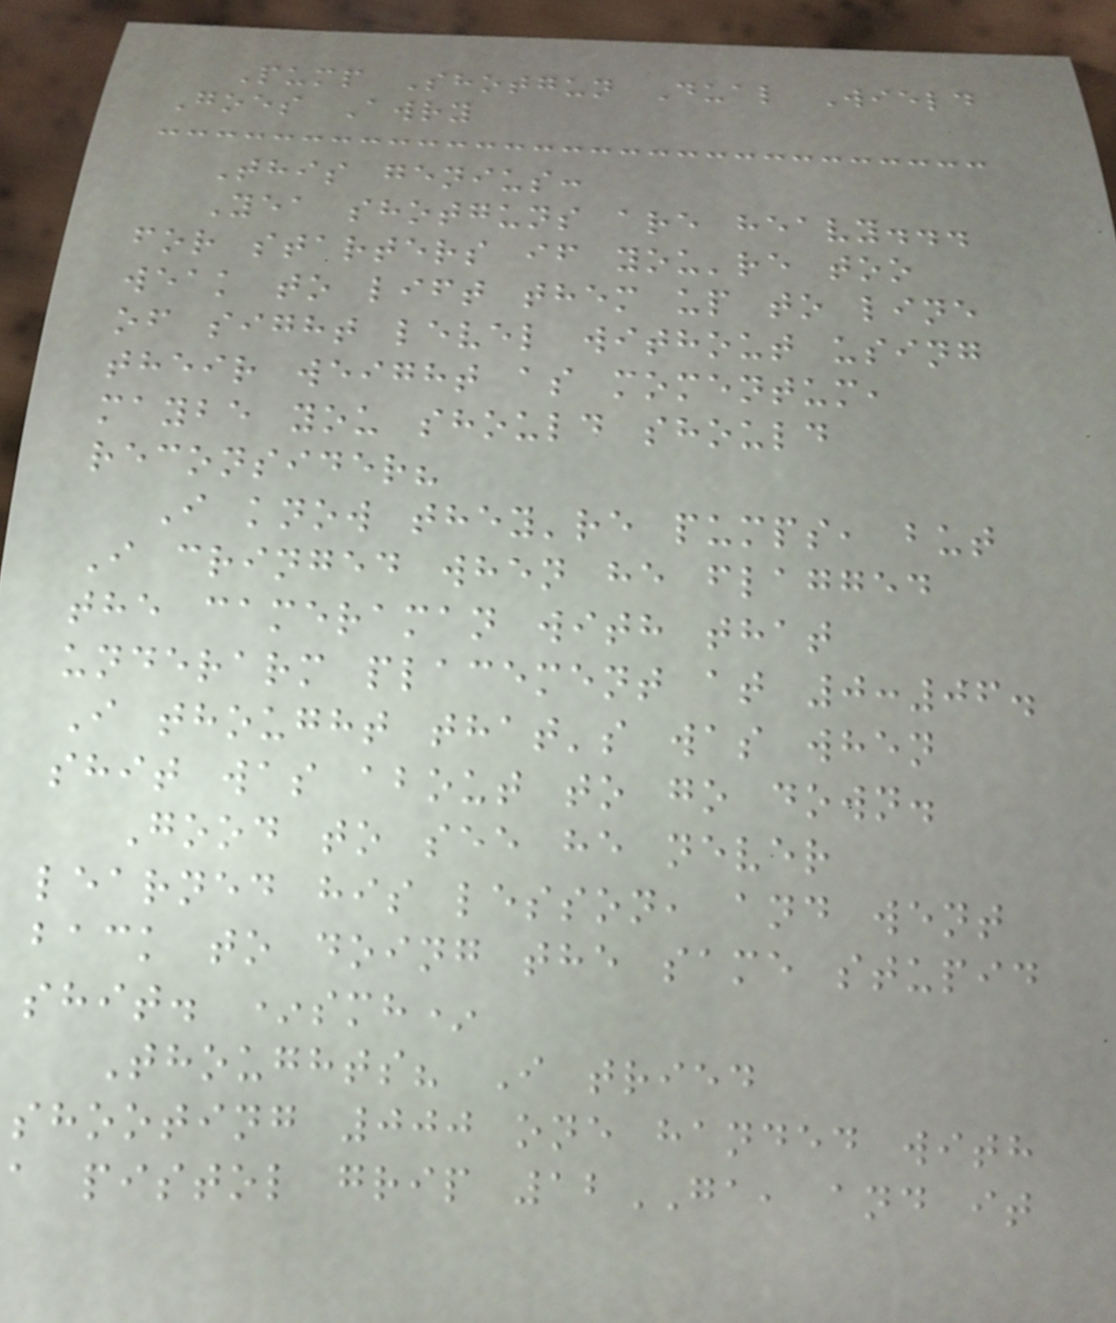Pump Shotgun Dual Wield
Goes Awry
This genius:
Yea shotguns are heavy...
for starters if you're too
weak to lift them up to line
of sight level without using
their weight as momentum,
maybe you should should
reconsider?
I know they're pumps, but
I cringed when he flagged
the cameraman with that
underarm placement at 0:06.
I thought that's was when
shit was about to go down.
Good to see he never
learned his lesson, and went
back to doing the same stupid
shit. *smh*
Thoughts? I tried
shooting 000 one handed with
a pistol grip 12GA, and it
